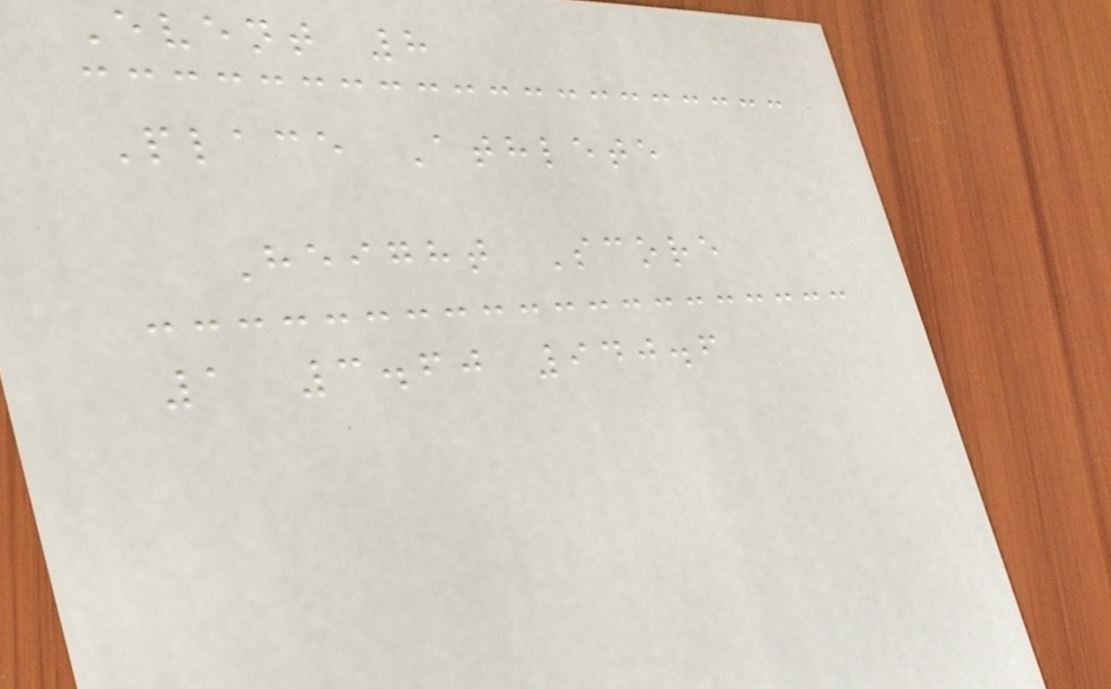Event 8
Place Athlete
Height Score
1 3.60 940.6
